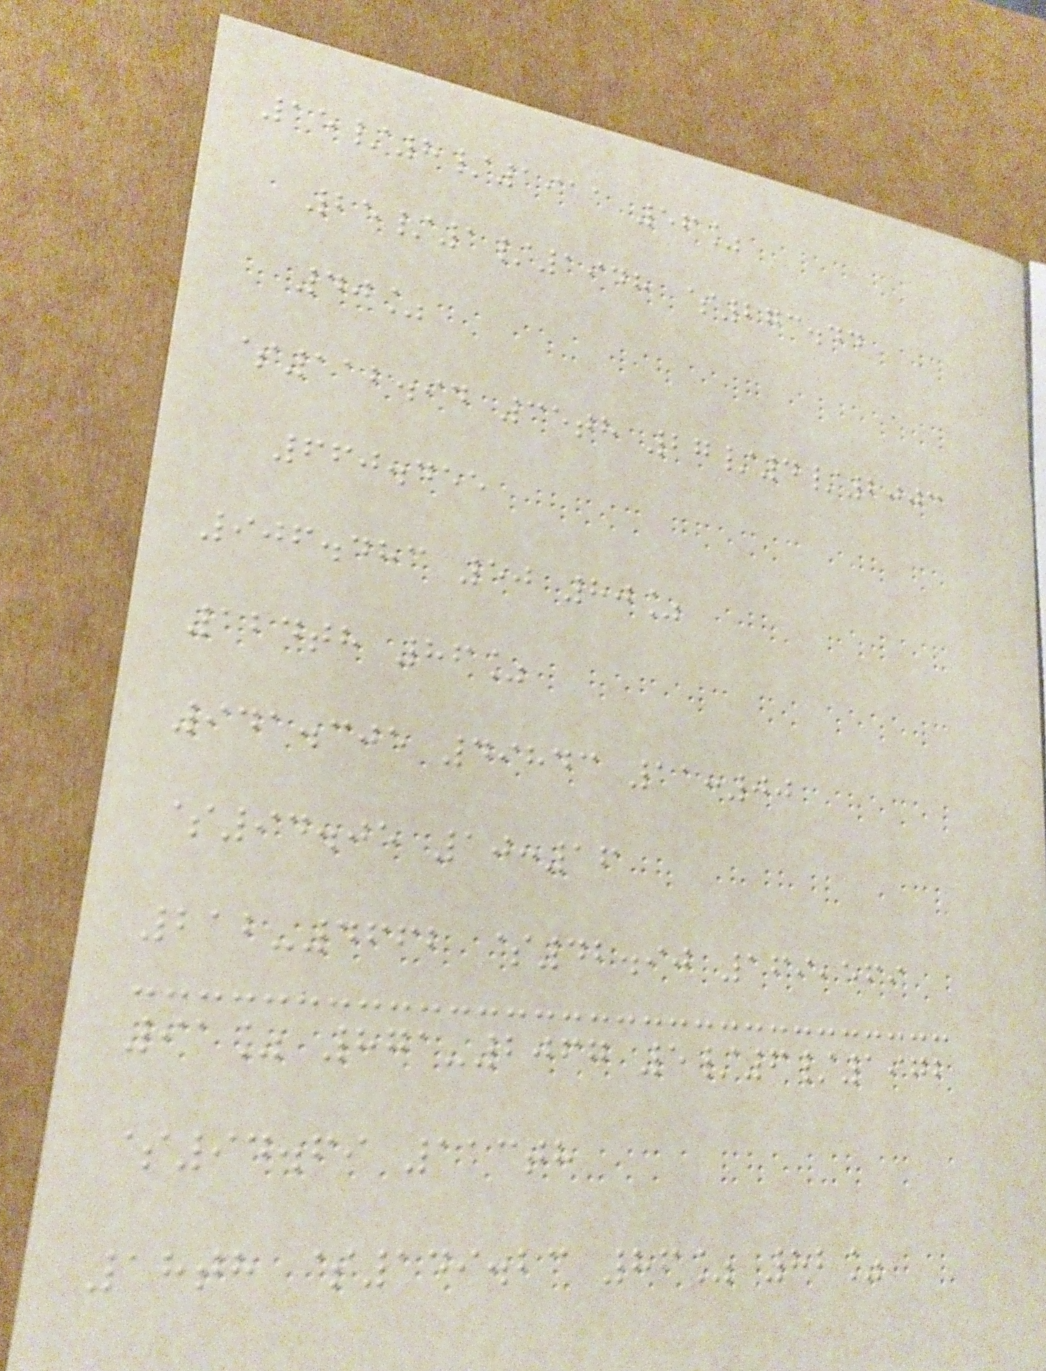15/8/1911 56%
25/1/1948 $273.44
40%
$112.94 35th 27/4/2003
660.455
906.483 50 80%
124th 86%
941.305 49843 11:00
$94.05 10:16
212-4662 $42.90 169,569
91% 871-2067 5/6/1972
$94.69 113th
18th $149.23 86% 82%
